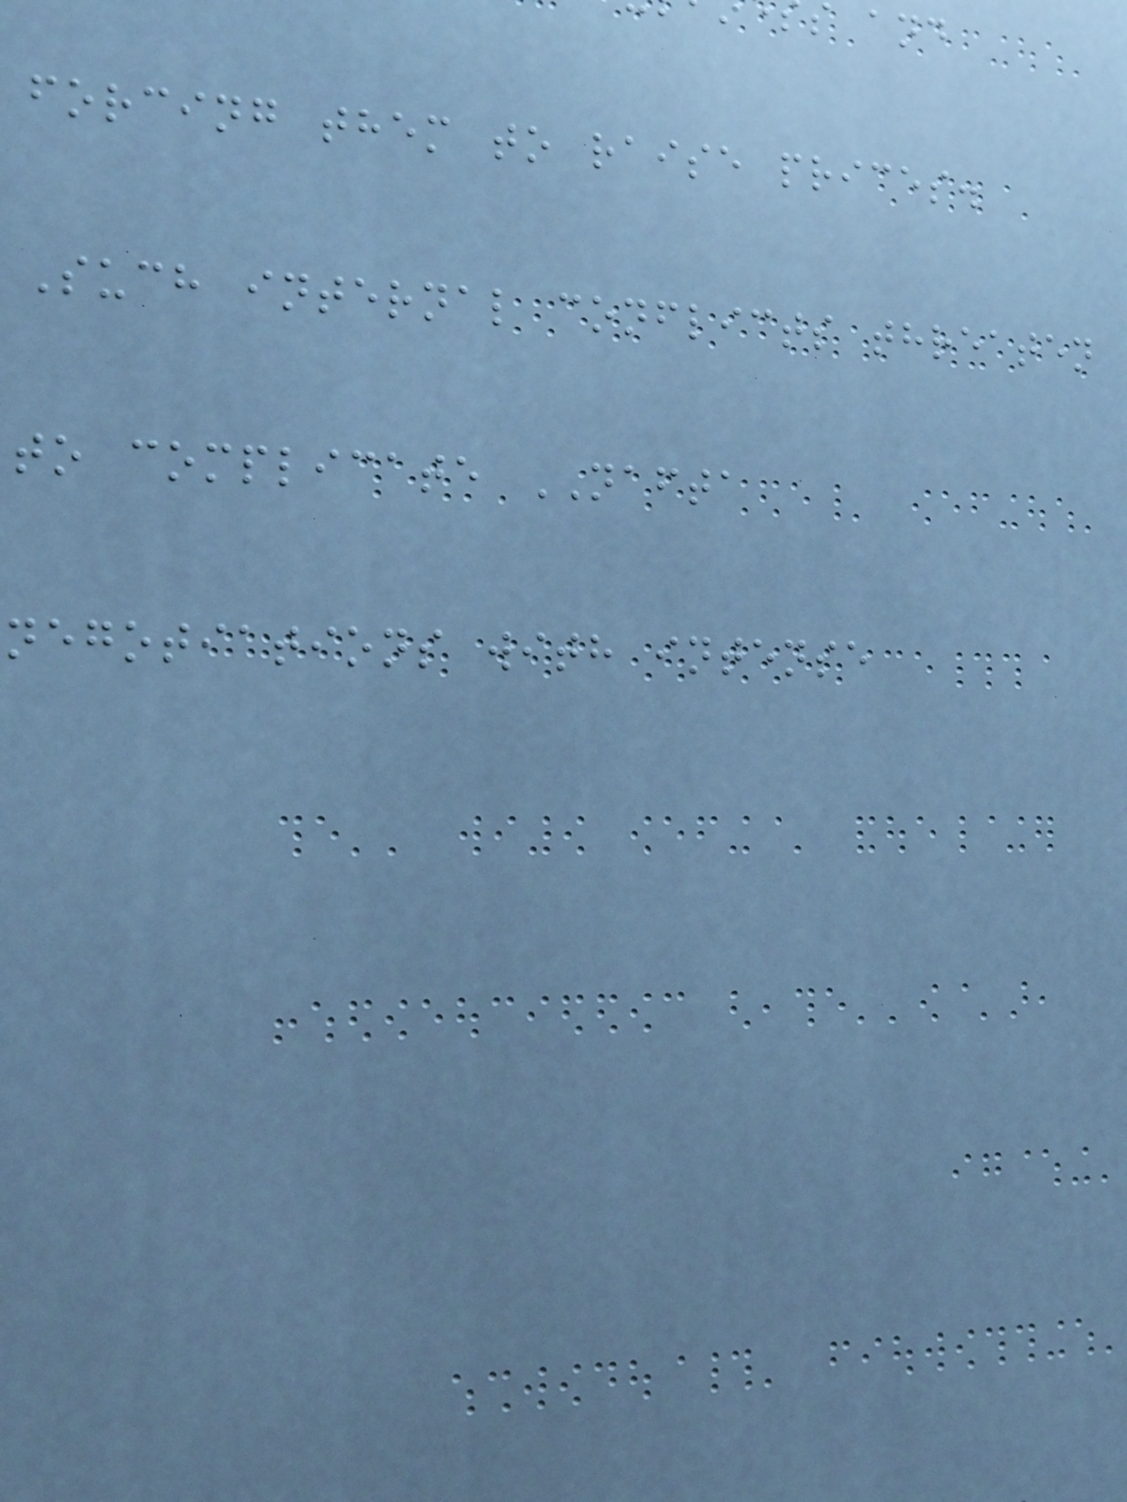forcing them to raise prices.
Such internal conflicts threaten
to complicate NAFTA
negotiations with intense
